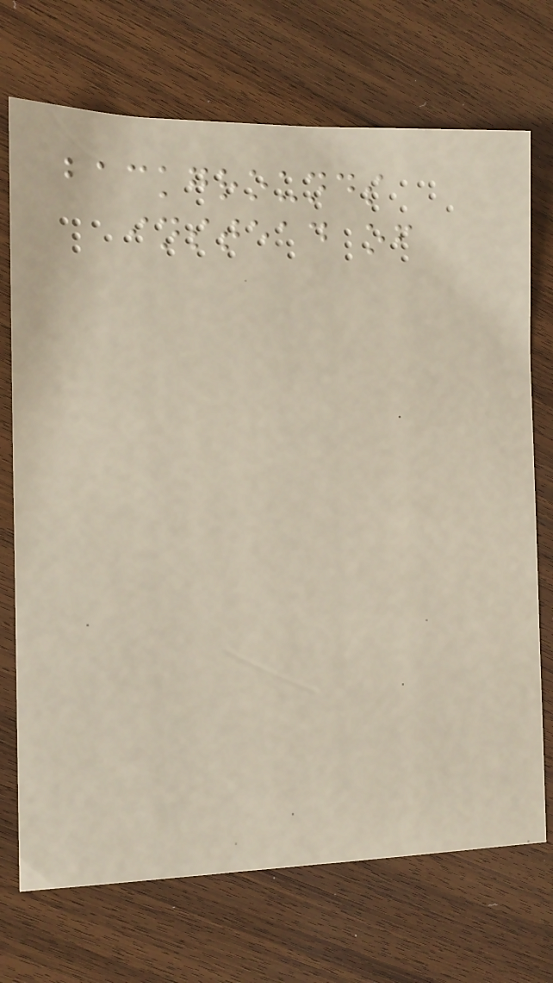backgrounds
instead of
